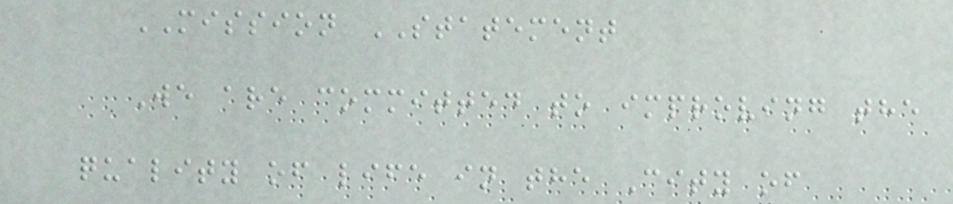MISSION STATEMENT
We are committed to improving the
quality of life in the City of
